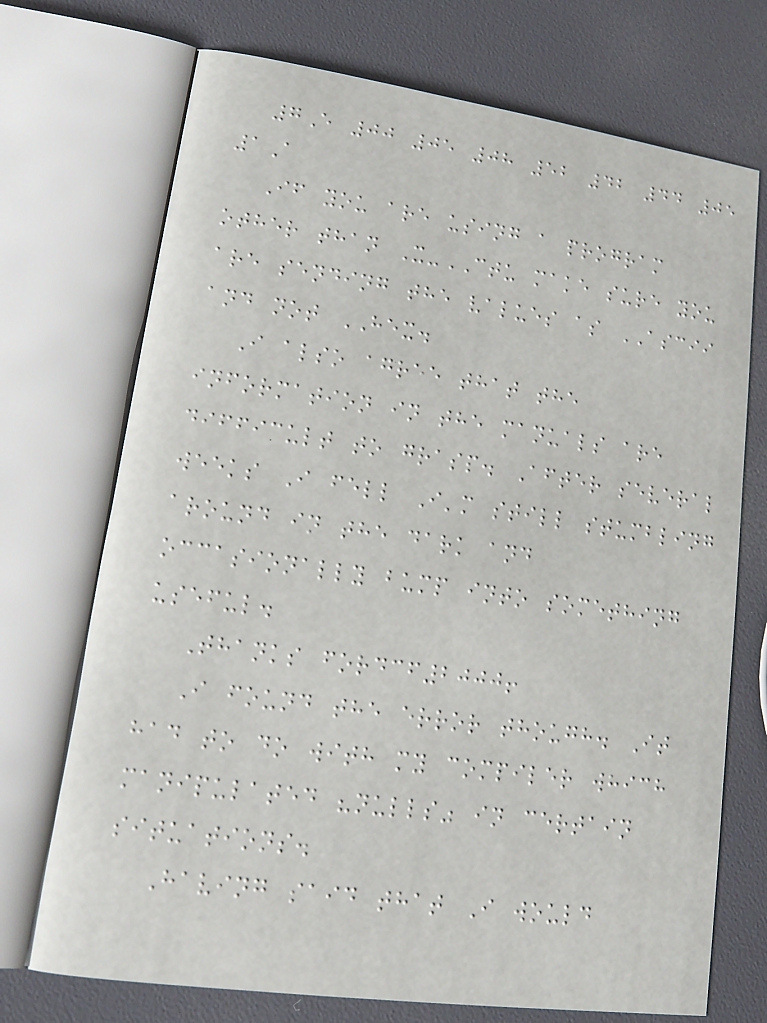7E 00 05 08 52 42 44 05
1A
If you are using a program
other than X-CTU make sure you
are sending the values as ASCII
and not HEX.
I also agree that the
information in the manuals are
difficult to grasp. After several
weeks I fell I'm still stumbling
around in the dark and
occasionally bump into something
useful.
Thanks fordcf2000!
I found the error though. It
had to do with my compiler which
manipulated "nulls" in certain
situations.
Having said that I would
